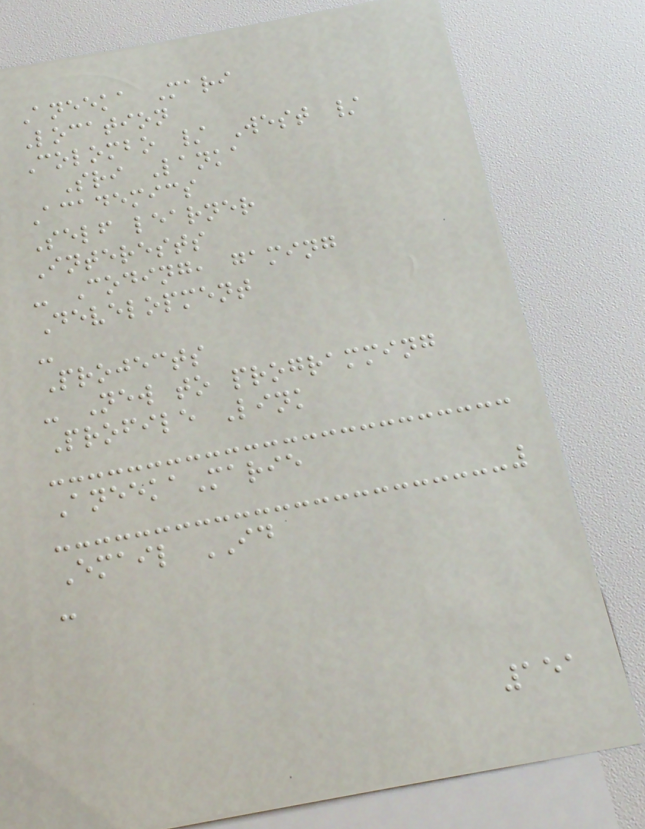Aneeka Mari
Location
Colombo / West /
Sri Lanka
Academics
Self learner
Interests
- Coding, gaming
Development
-
Projects
- New to programming
Profile Link
AneekaMarie
Email ID
-
151
